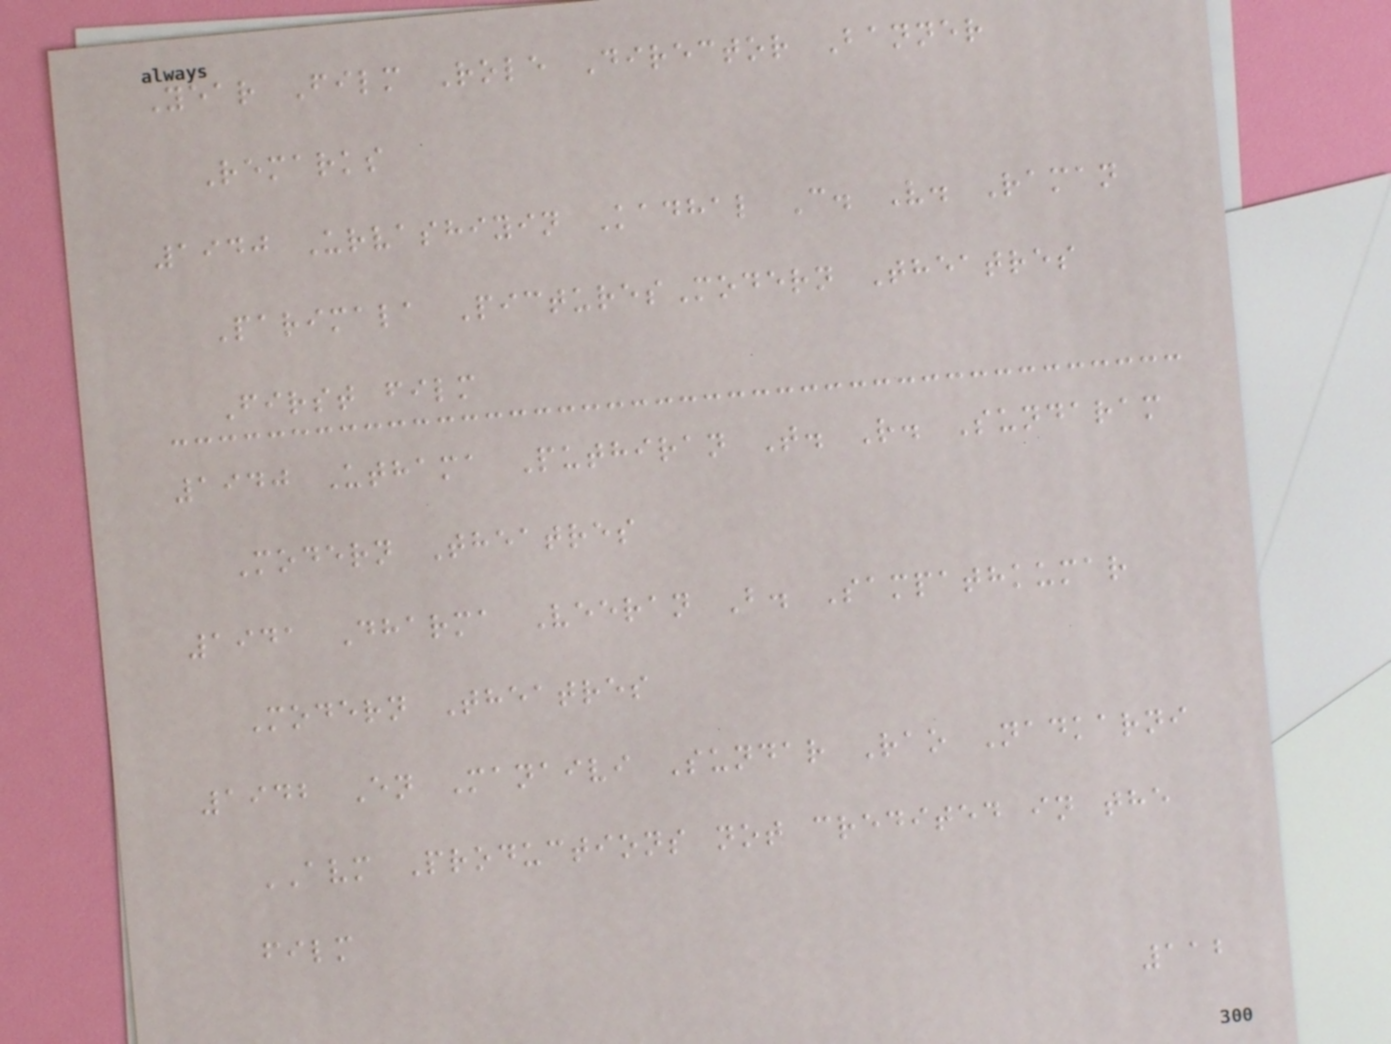Year Film Role Director Banner
Remarks
1940 Urvashiyin Kadhal C. V. Raman
Parimala PicturesModern Theatres
First film
1940 Uthama Puthiran T. R. Sundaram
Modern Theatres
1941 Dharma Veeran B. Sampathkumar
Modern Theatres
1942 En Manaivi Sundar Rao Nadkarni
AVM Productions not credited in the
film
112
